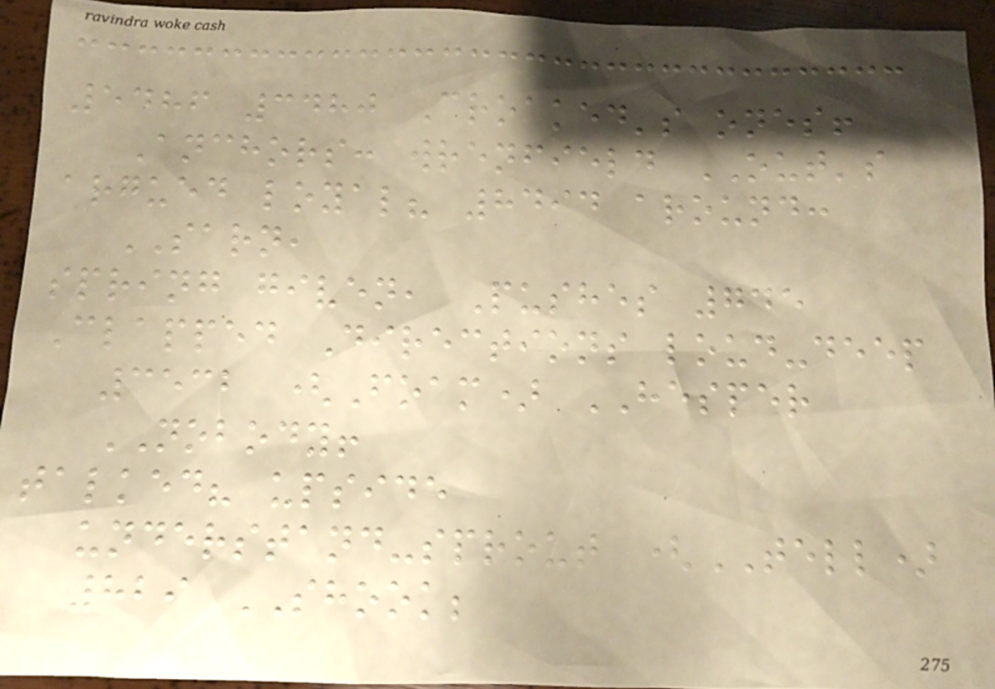5486 3480 Croaked's ones!
Anchors: wrenfield OUT's
argued loyal? 8494 around:
SARN,
spring given, Pushes 745
Clapped Directions loud-deep
3532 (Foam) HESPER
NOBODY!
talked? upside
understand-sprout (TELL)
829 SHOOK;
